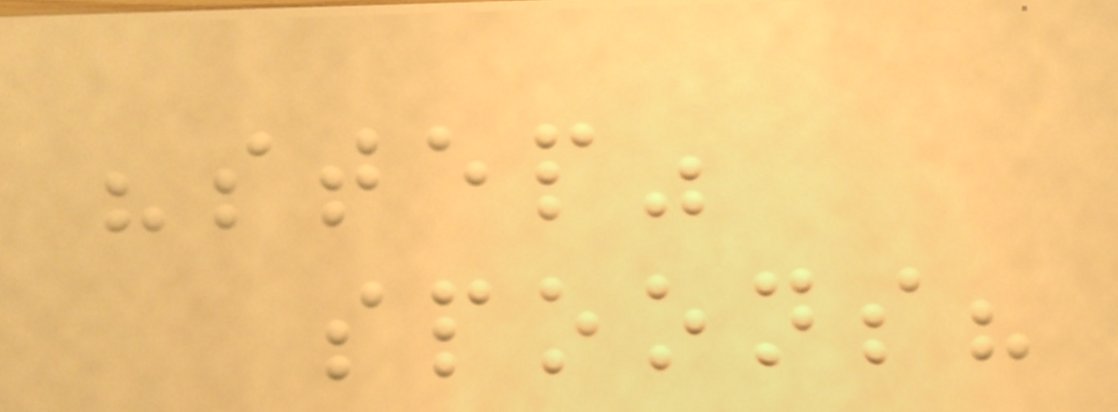"step"
spoons?
